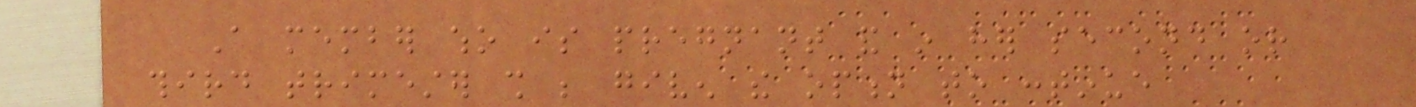A member who is pregnant and in her second or
third trimester shall be given the option to continue
